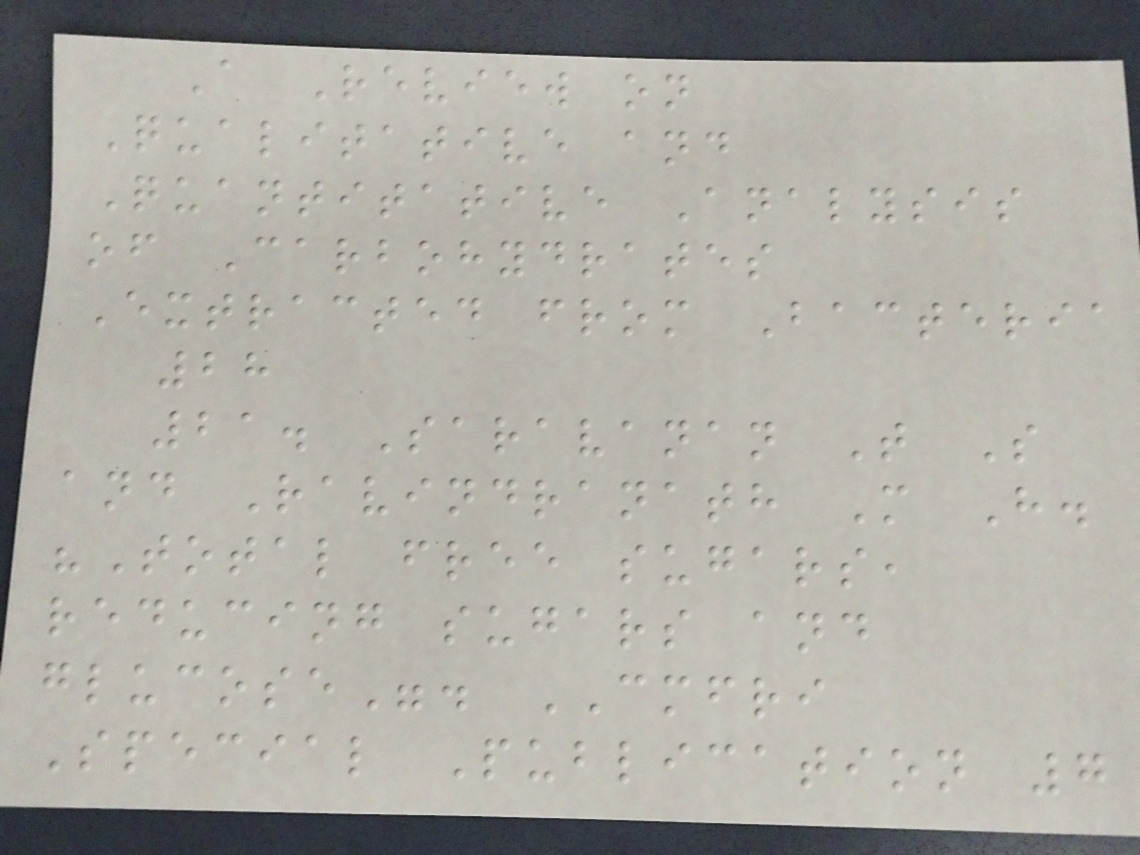A Review on
Qualitative and
Quantitative Analysis
of Carbohydrates
Extracted from Bacteria
28
21. Saravanan T S
and Ravindranath M H.
"Total free sugars,
reducing sugars and
glucose". CMFRI
Special Publication 7
